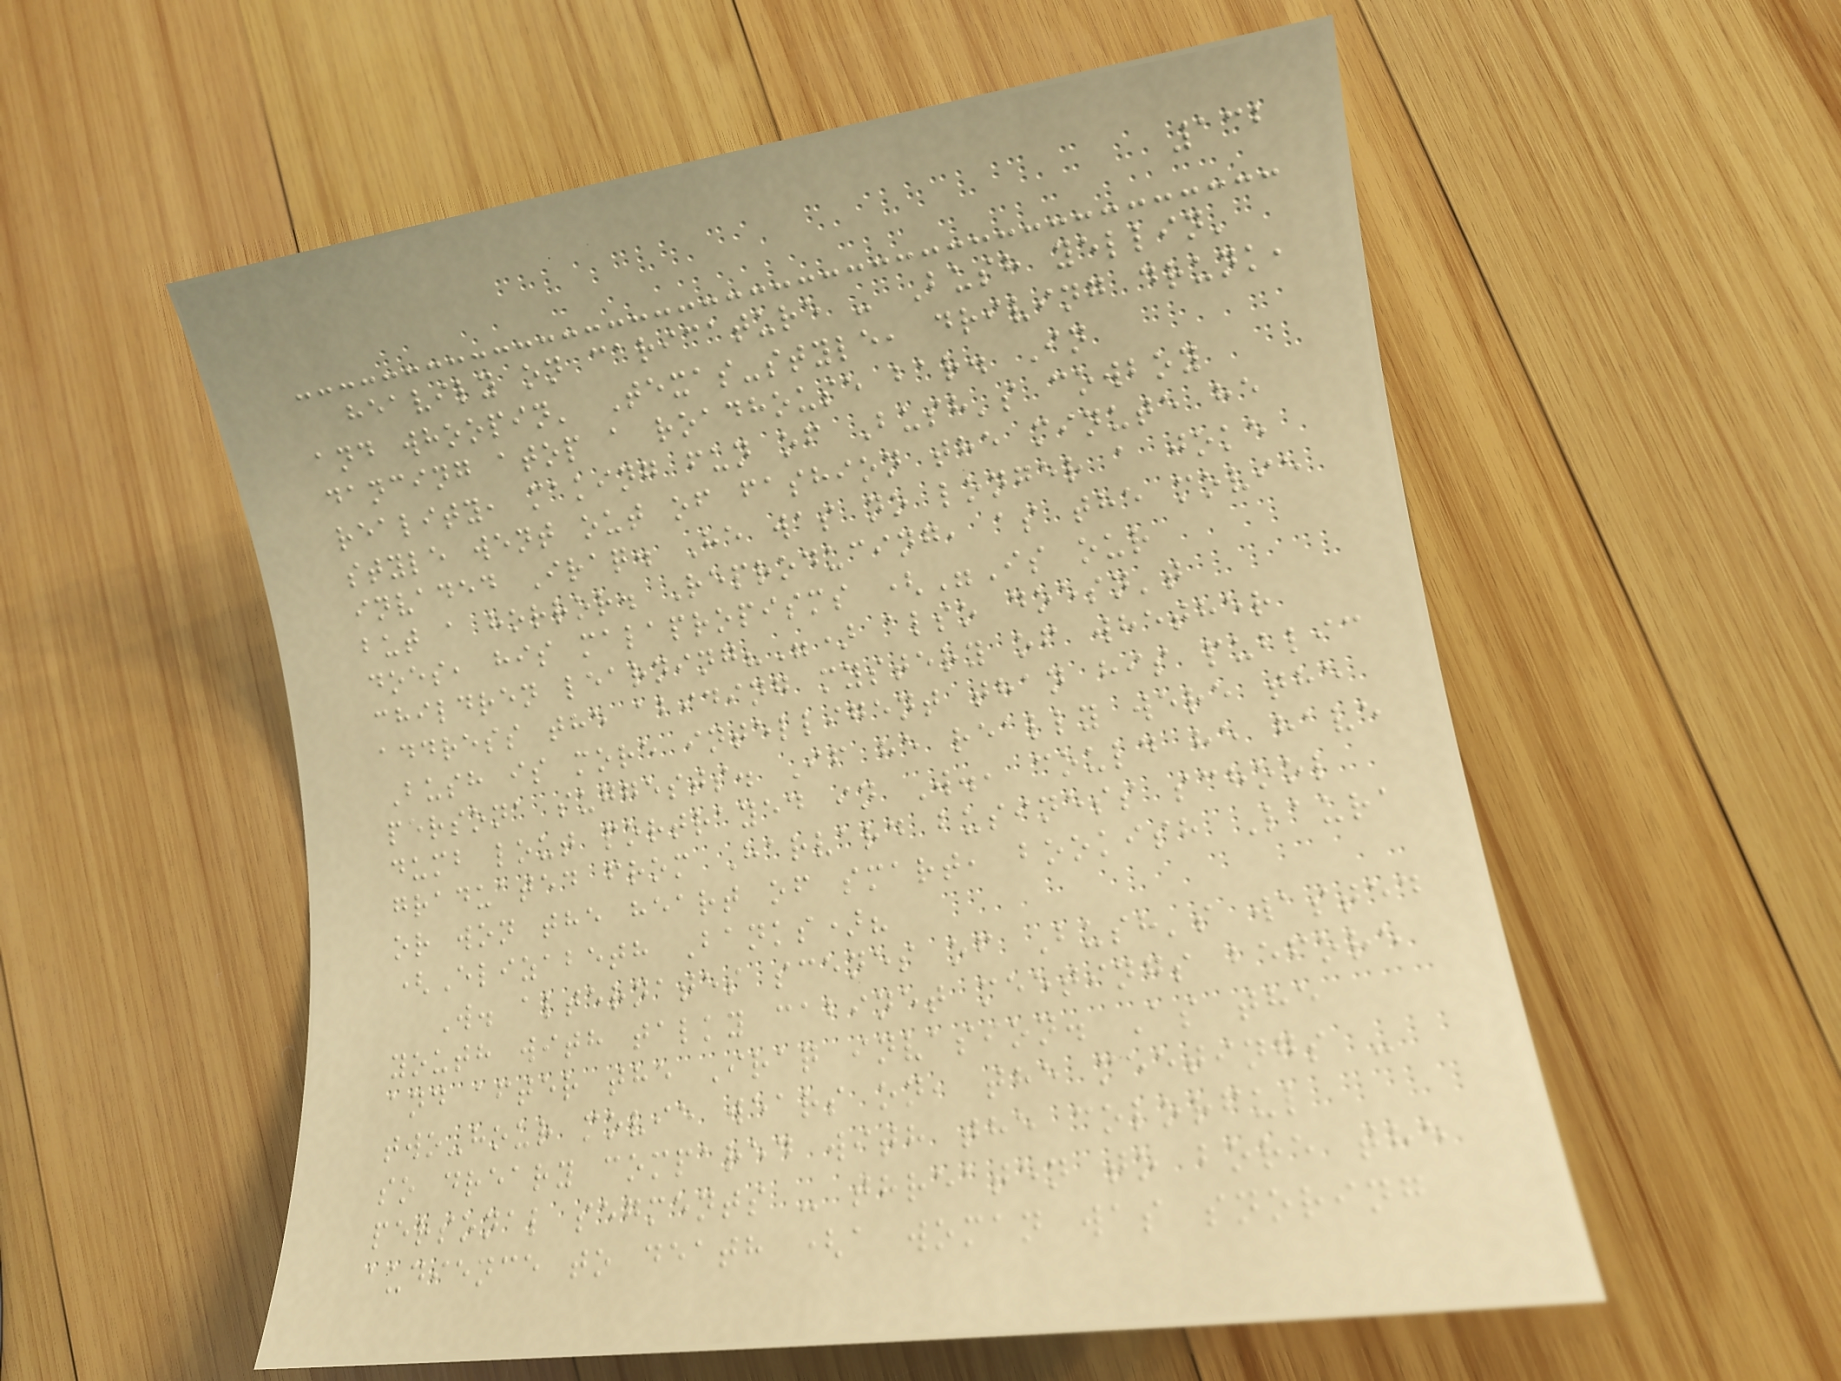132
heavily on caricature - Bush yellin'
and whoopin' Texas-style, driving drunk,
dancing atop a roadhouse bar. In
reality, making fun of Bush's cowboy
style went out of fashion the minute he
invaded Iraq. He was no longer a joke
but a horror. Reproducing, as the movie
does, his malapropisms ("Is our
children learning?") also doesn't
address the abiding mystery of whether
Bush is more intelligent than his public
persona suggests. If he really were the
dumb lout portrayed in W., could he have
graduated from Harvard business school
or won the heart of smart, bookish Laura
(Elizabeth Banks)?
W. alternates scenes of Bush's wasted
youth with talky cabinet meetings before
and after the Iraq invasion. As the
two-hour movie wears on, the meetings -
so dreary compared with the colorful
personal segments - threaten to bore the
audience to death (a woman was snoring
